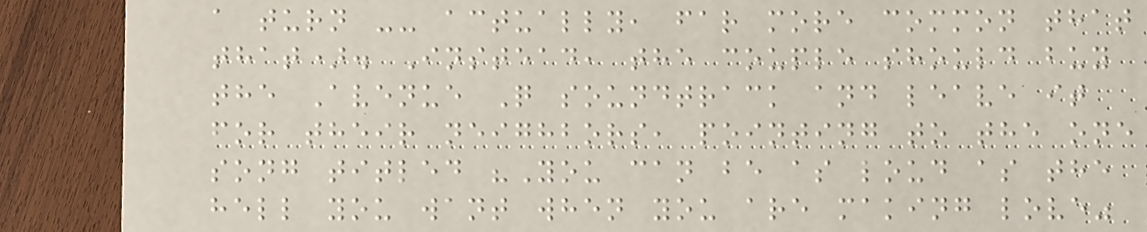a turn -- actually, far more common that
that). Instead, the couple should buy
the Avenue Q soundtrack and leave it
for their neighbors, pointing to the one
song titled "You can be as loud as the
hell you want when you are making love"
